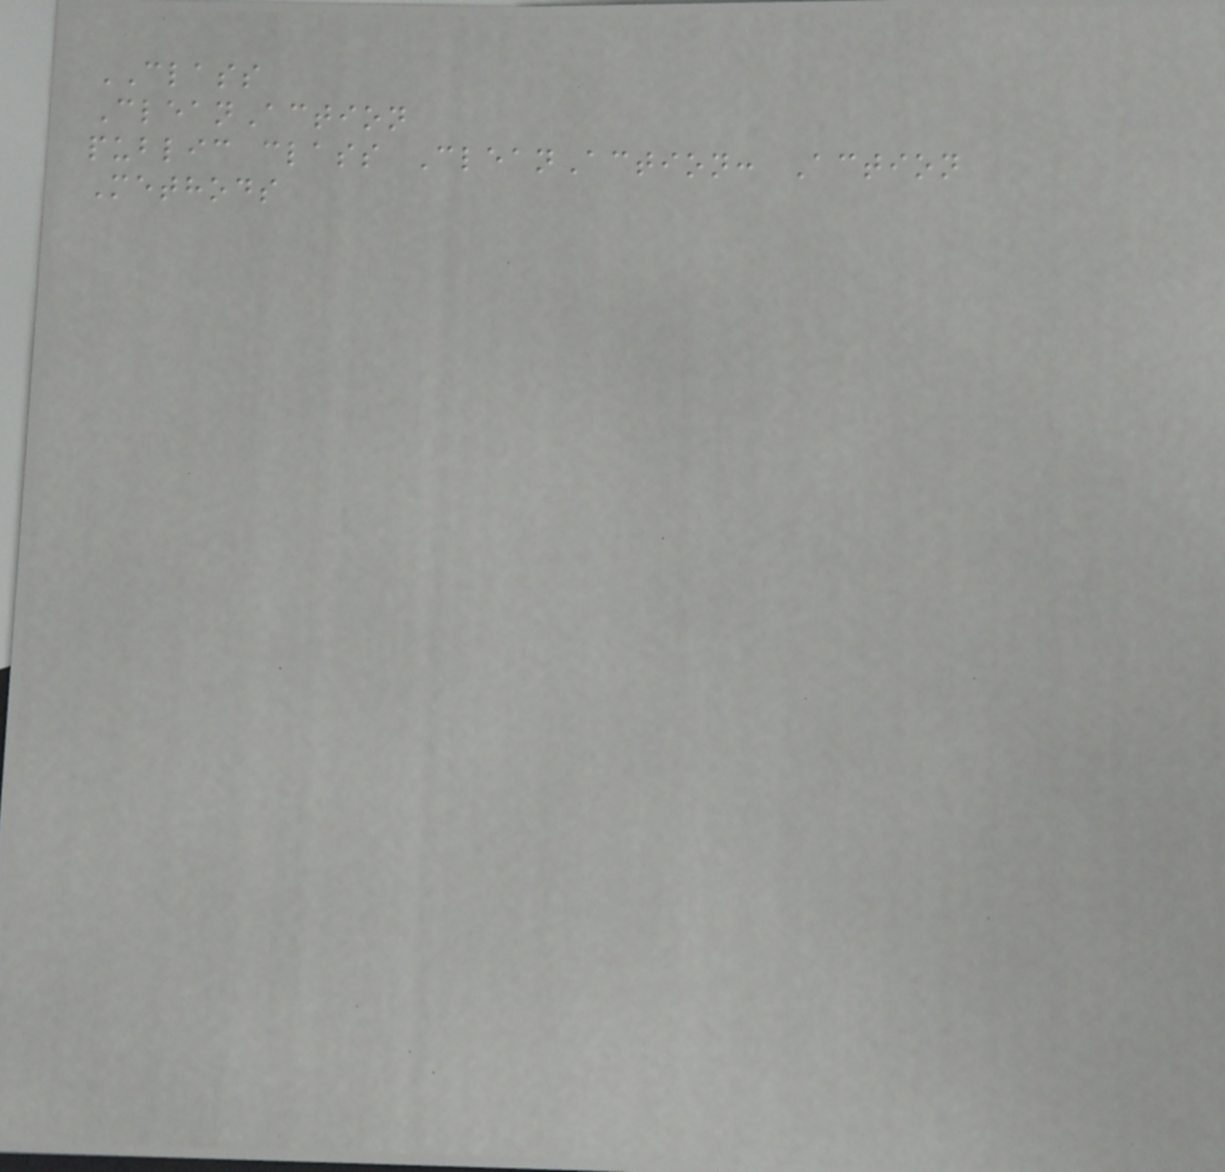CLASS
CleanAction
public class CleanAction: Action
Methods
